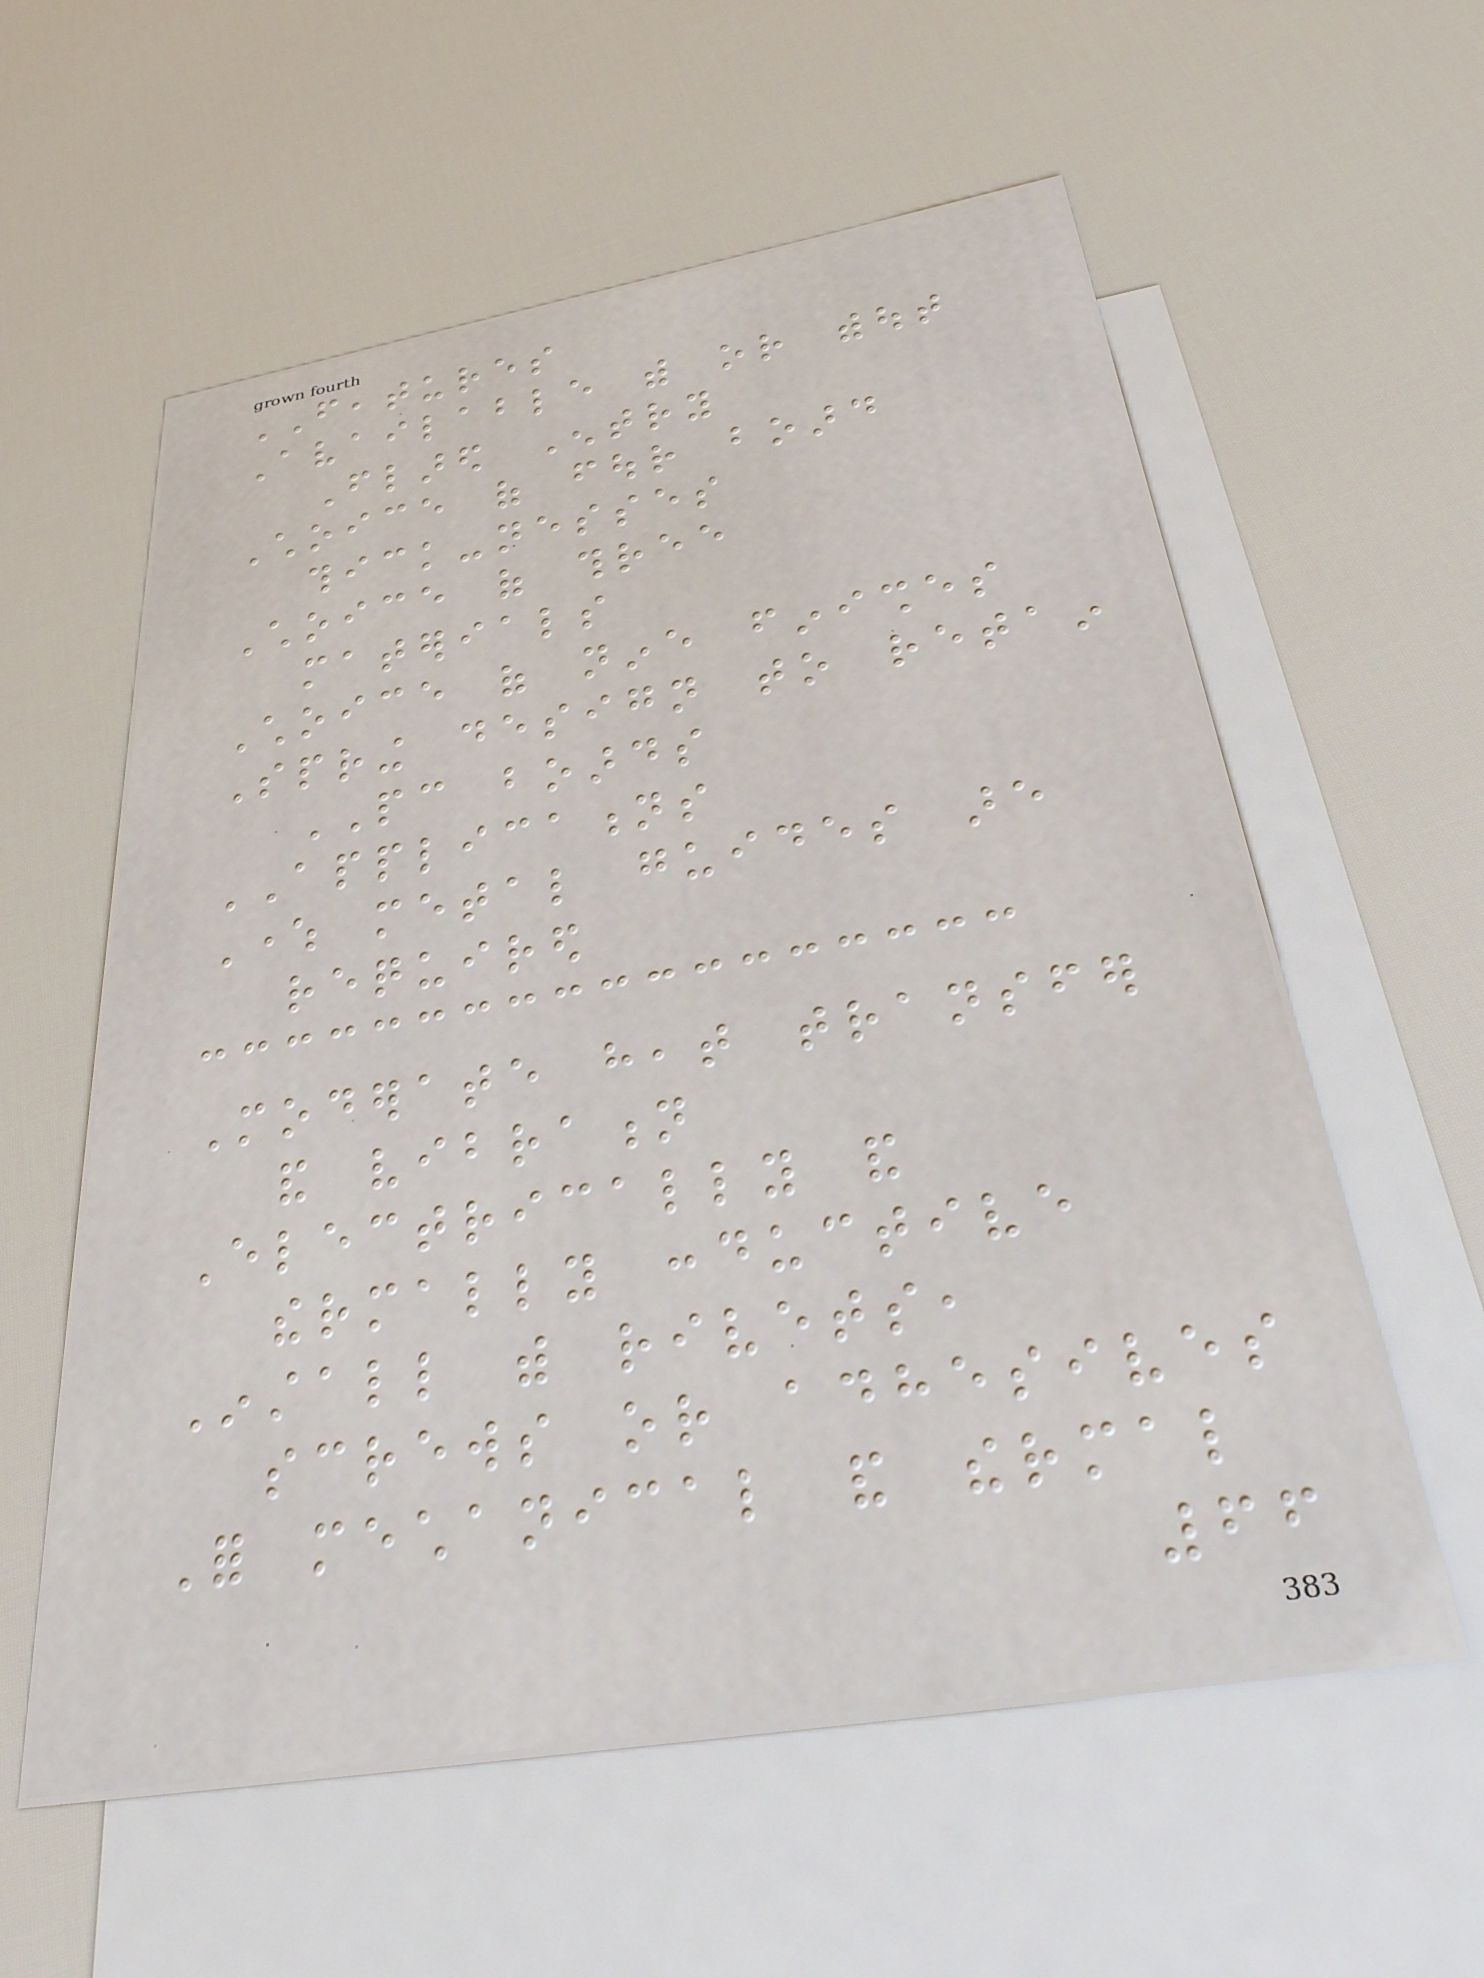FEATURES
Available with or without
Flared Entry
Choice of four board
thick-nesses
Choice of three
materials
Choice of nine finishes
Spring design to retain
PC boards
APPLICATIONS
Where metal guides are
required
Moderate heat transfer
and vibration
Electrically and
thermally conductive
Install with rivets,
screws or adhesives
For mechanical and thermal
66
